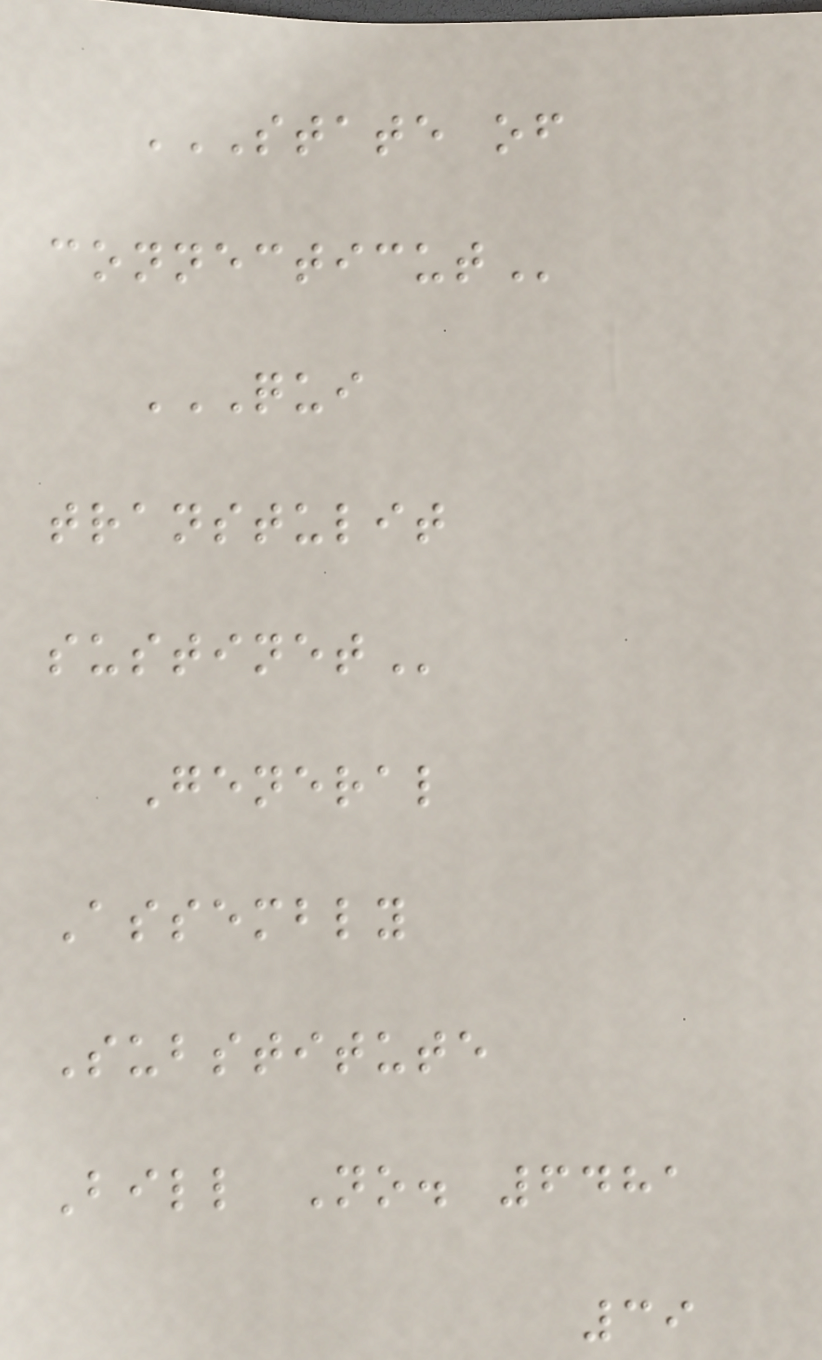STATE OF
CONNECTICUT
QUI
TRANSTULIT
SUSTINET
General
Assembly
Substitute
Bill No. 6481
39
